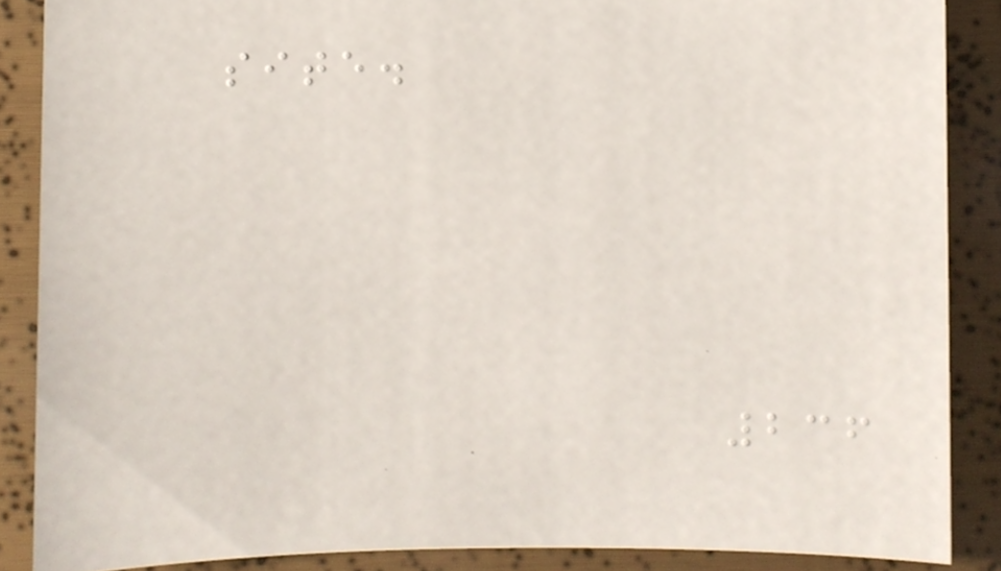site.
236
